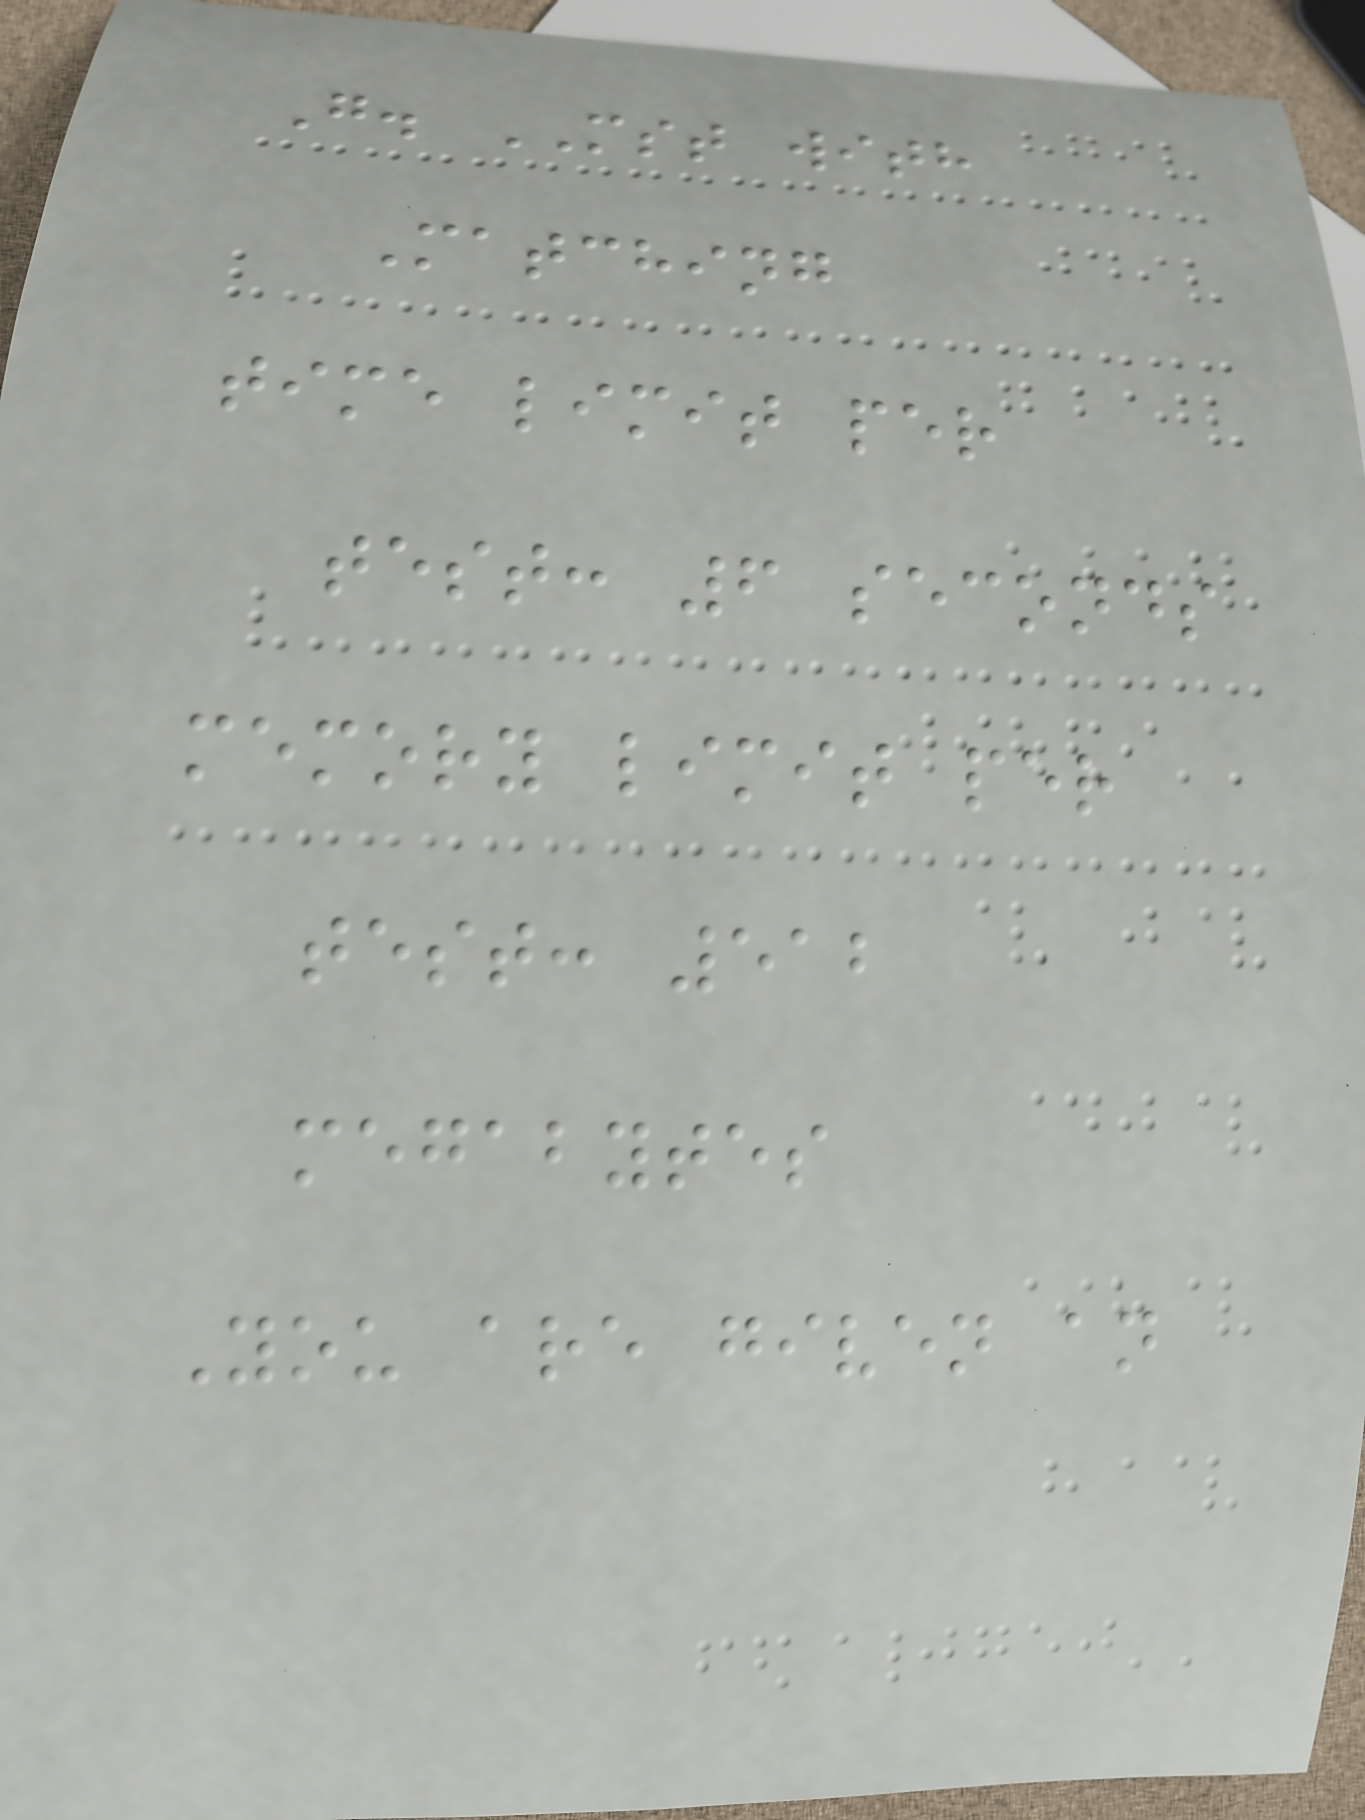G. MST with
Matching
time limit per
test: 6 seconds
memory limit per
test: 512
megabytes
You are given an
